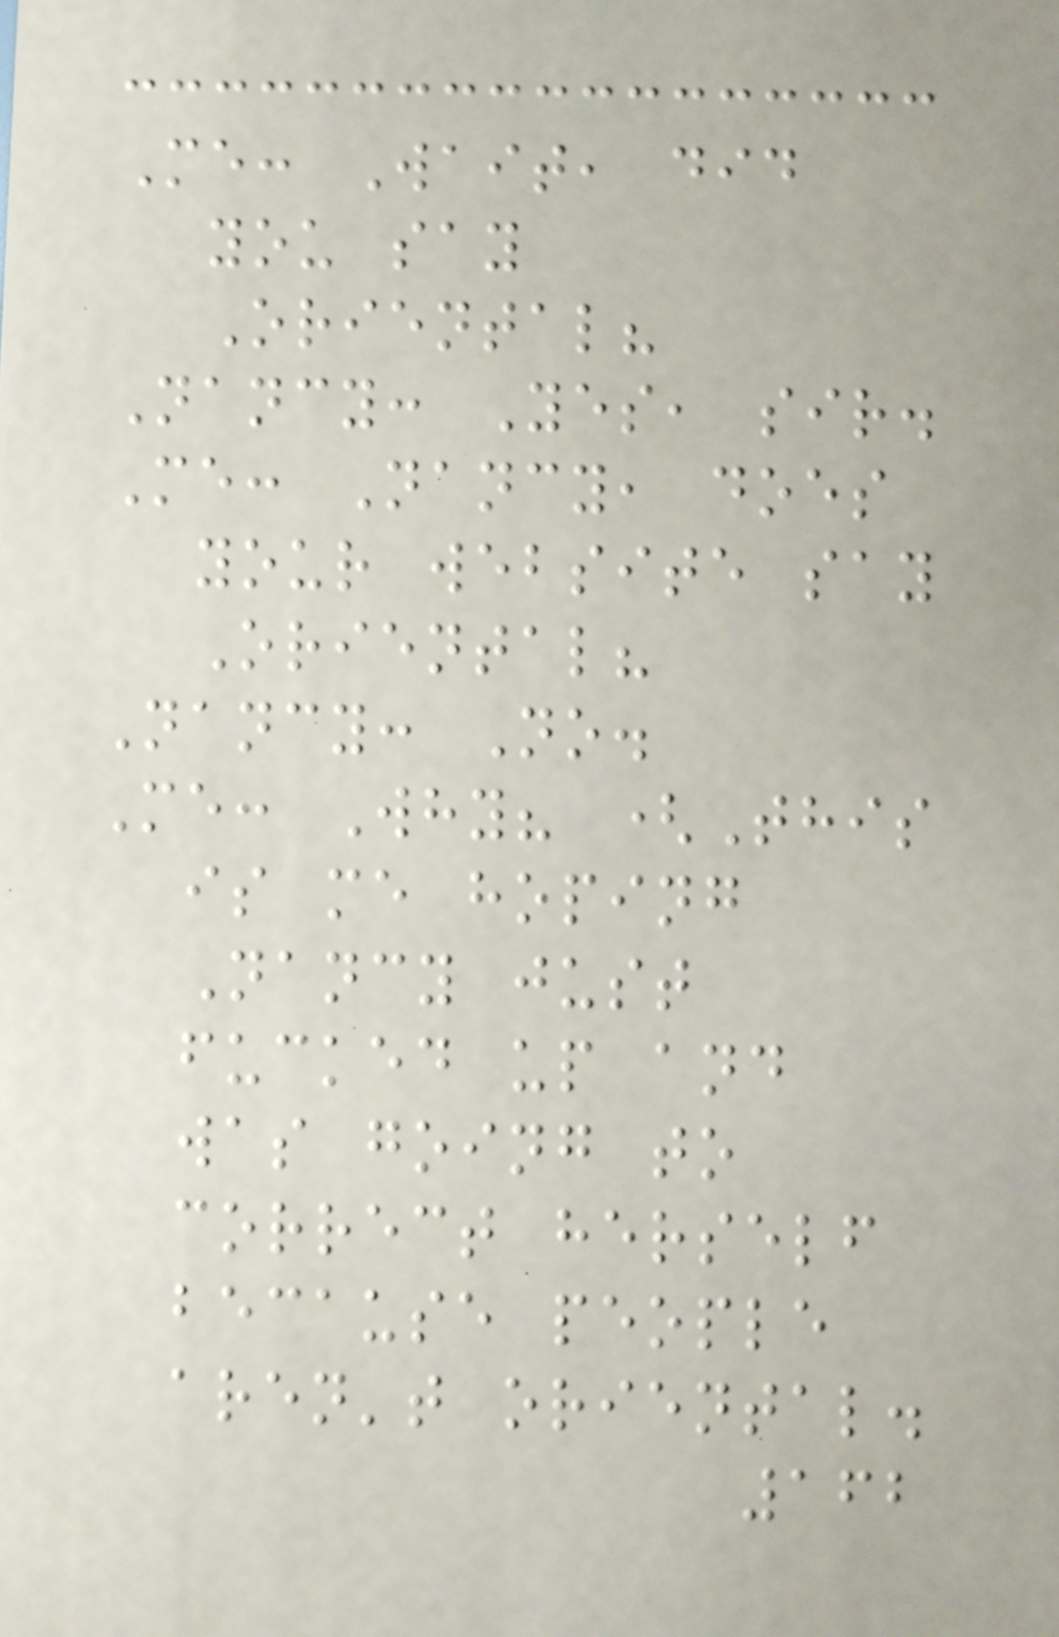Me: Wait, did
you say
Oriental?
Nancy: Yes, sir.
Me: Nancy, does
your website say
Oriental?
Nancy: No.
Me: Why? (This
is me hoping
Nancy just
fucked up and
was going to
correct herself
because people
aren't oriental.
162
